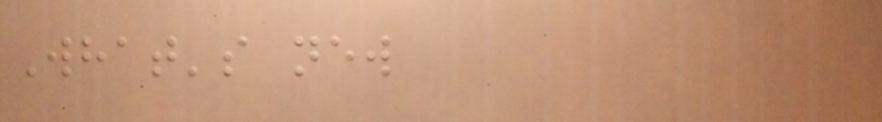What's new
